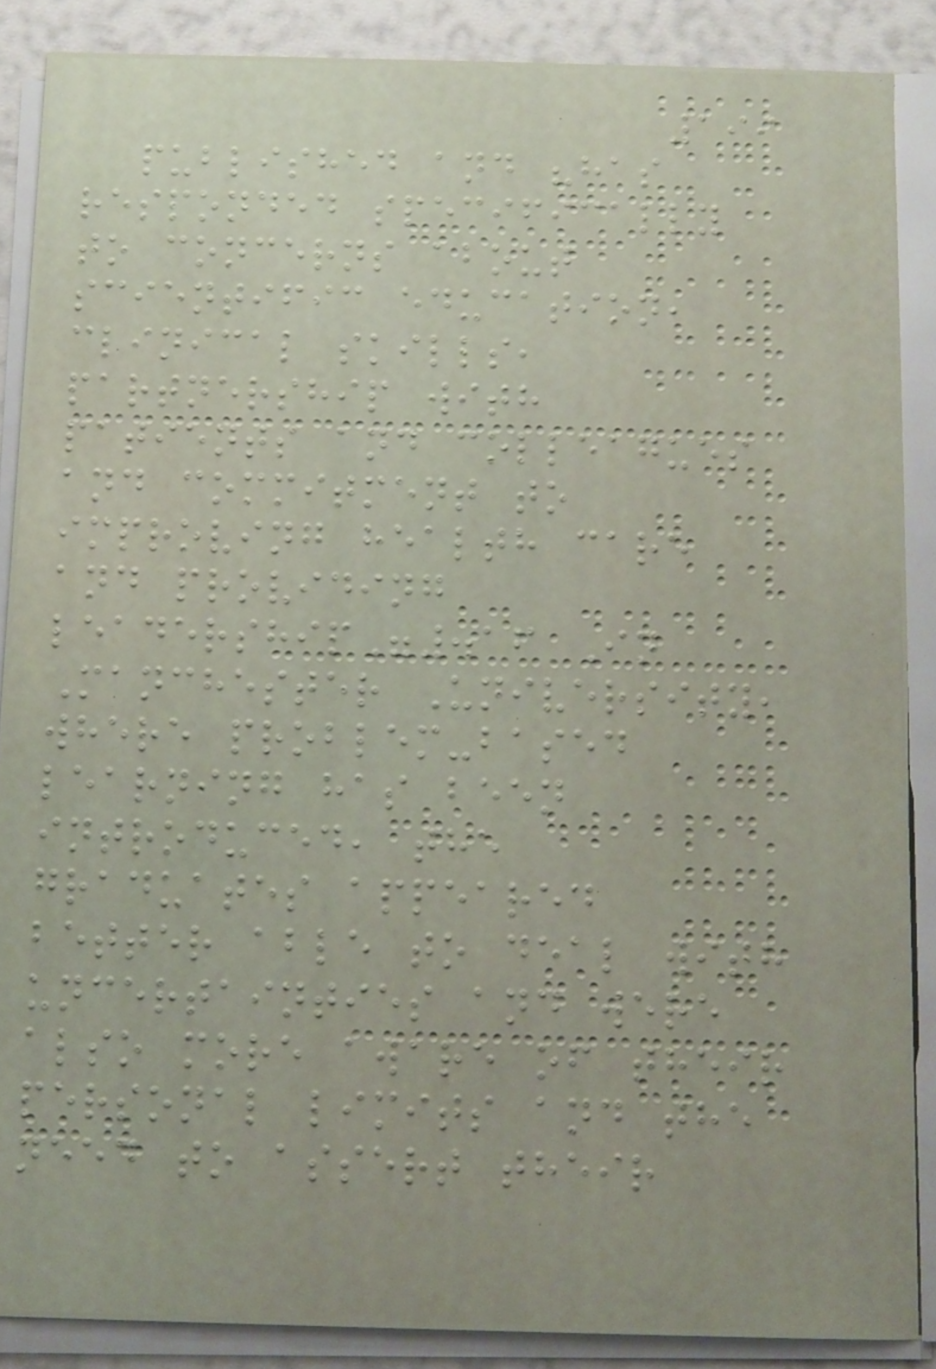199
published and "has
responded specifically
to concerns about
scientific education,
clinical skills,
partnership with
patients and colleagues
and commitment to
improving health care
and providing
leadership".16 In
Manchester University,
where problem-based
learning has been
introduced, the
graduates appeared
better able to deal with
uncertainties and were
also more aware of their
personal limits and the
need to assert their
